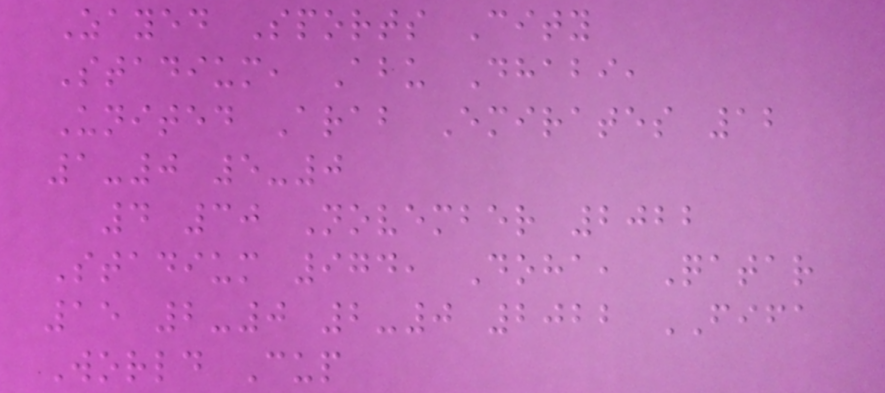Zayed Sports City
Stadium, Abu Dhabi,
United Arab Emirates 12
1-0 5-0
4 30 November 2022
Stadium 974, Doha, Qatar
15 2-0 2-0 2022 FIFA
World Cup
